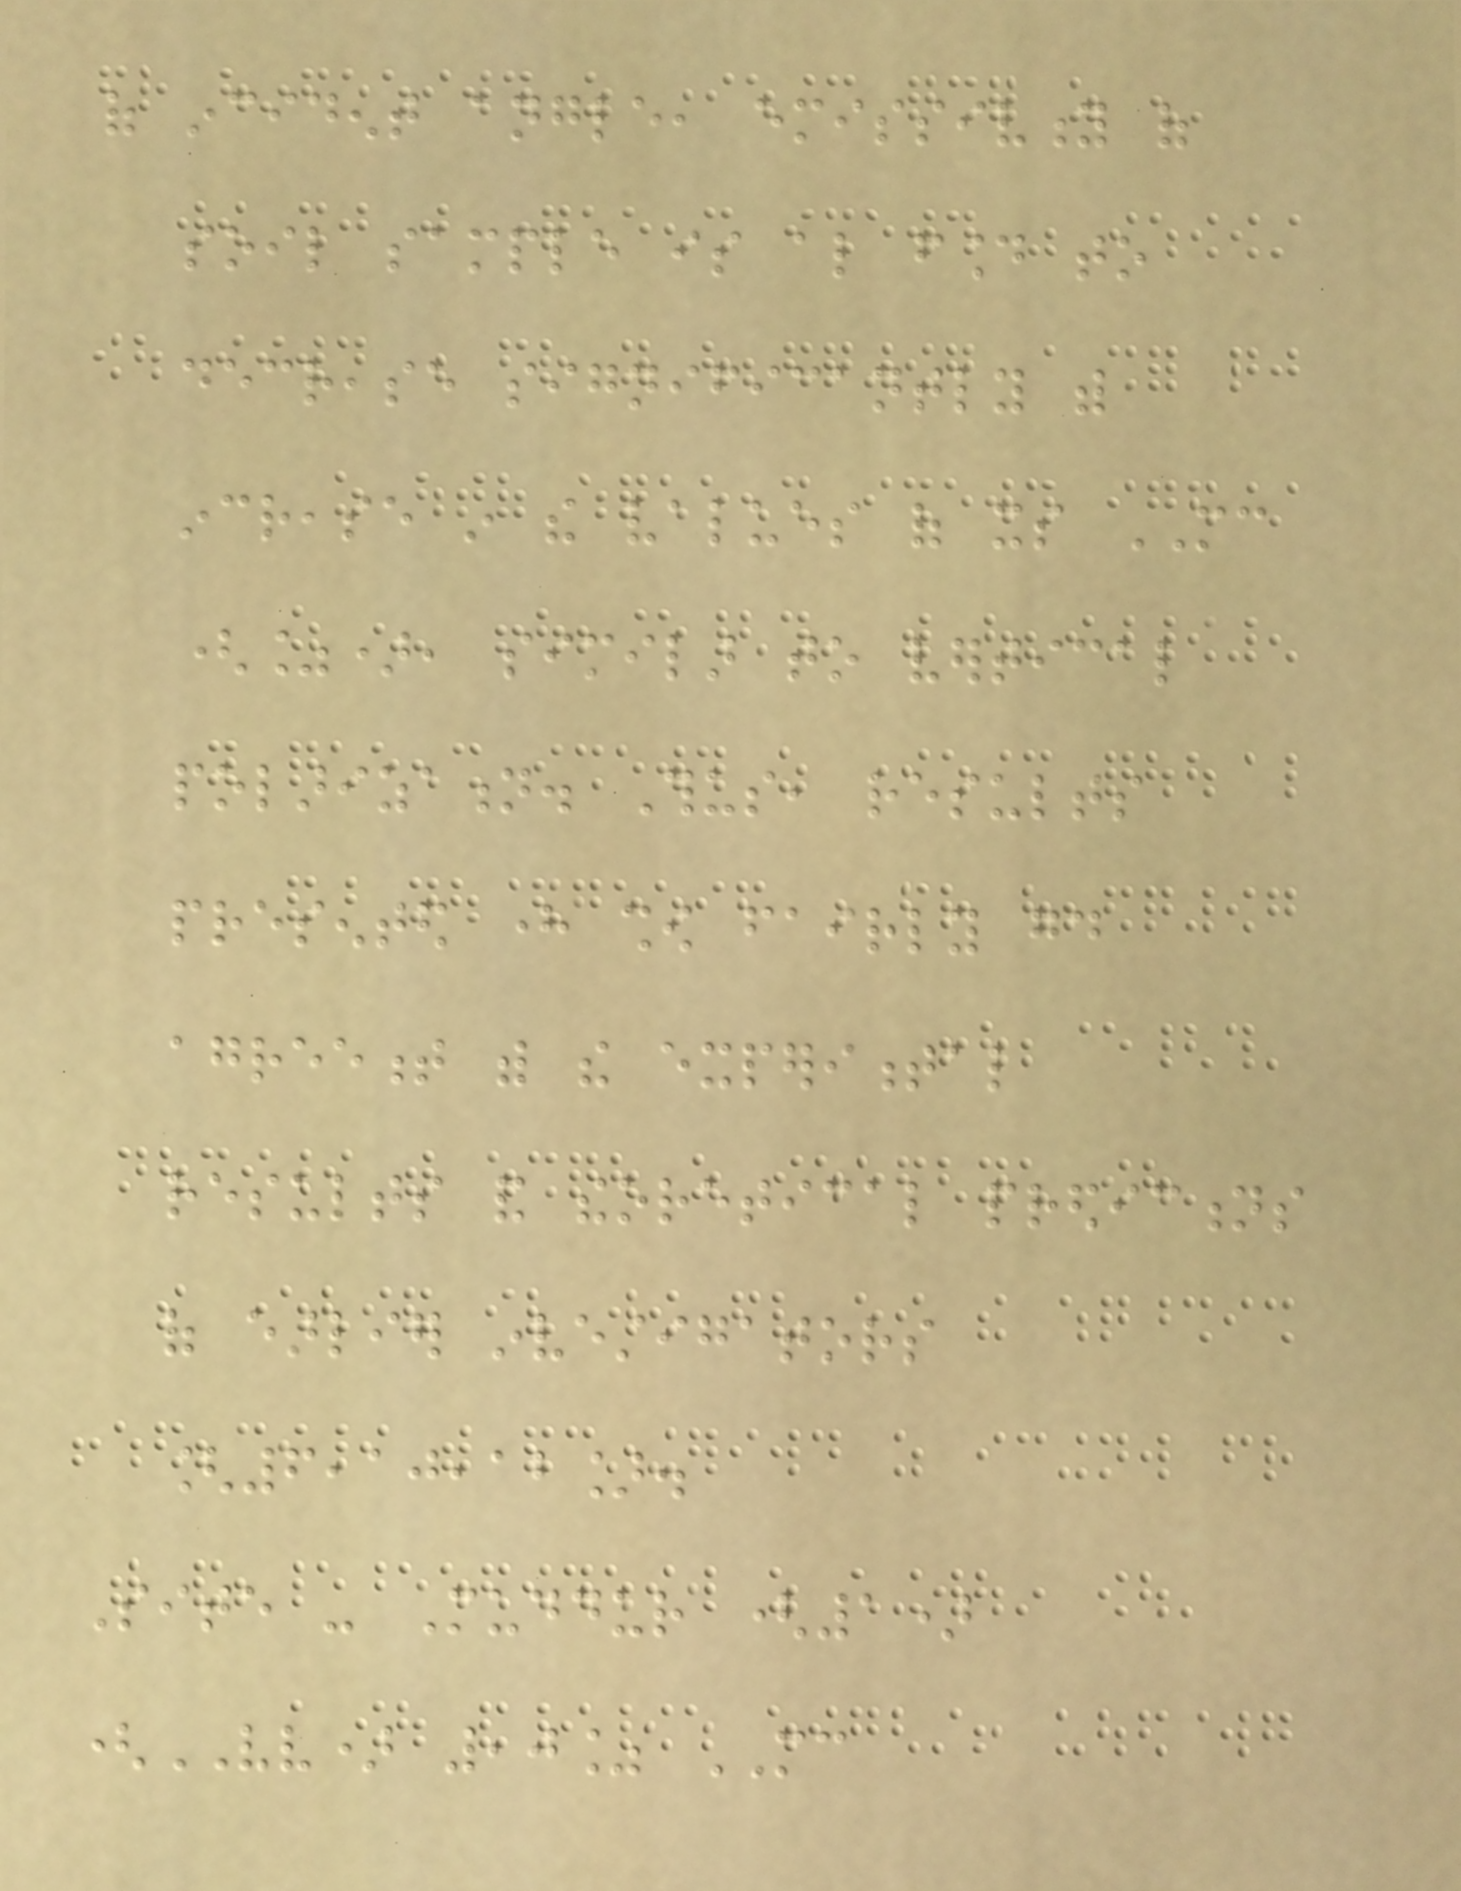of incident angle, emissivity of
soil sample is also found to
decrease significantly with
increase in the values of its MC
(%), similar to vertical
polarization. Thus, results
presented here show fairly good
agreement with the experimental
results and theoretical predictions
of earlier investigators
[6,10,12].
Site - Muddur (1)
(VV) ,0% MC
